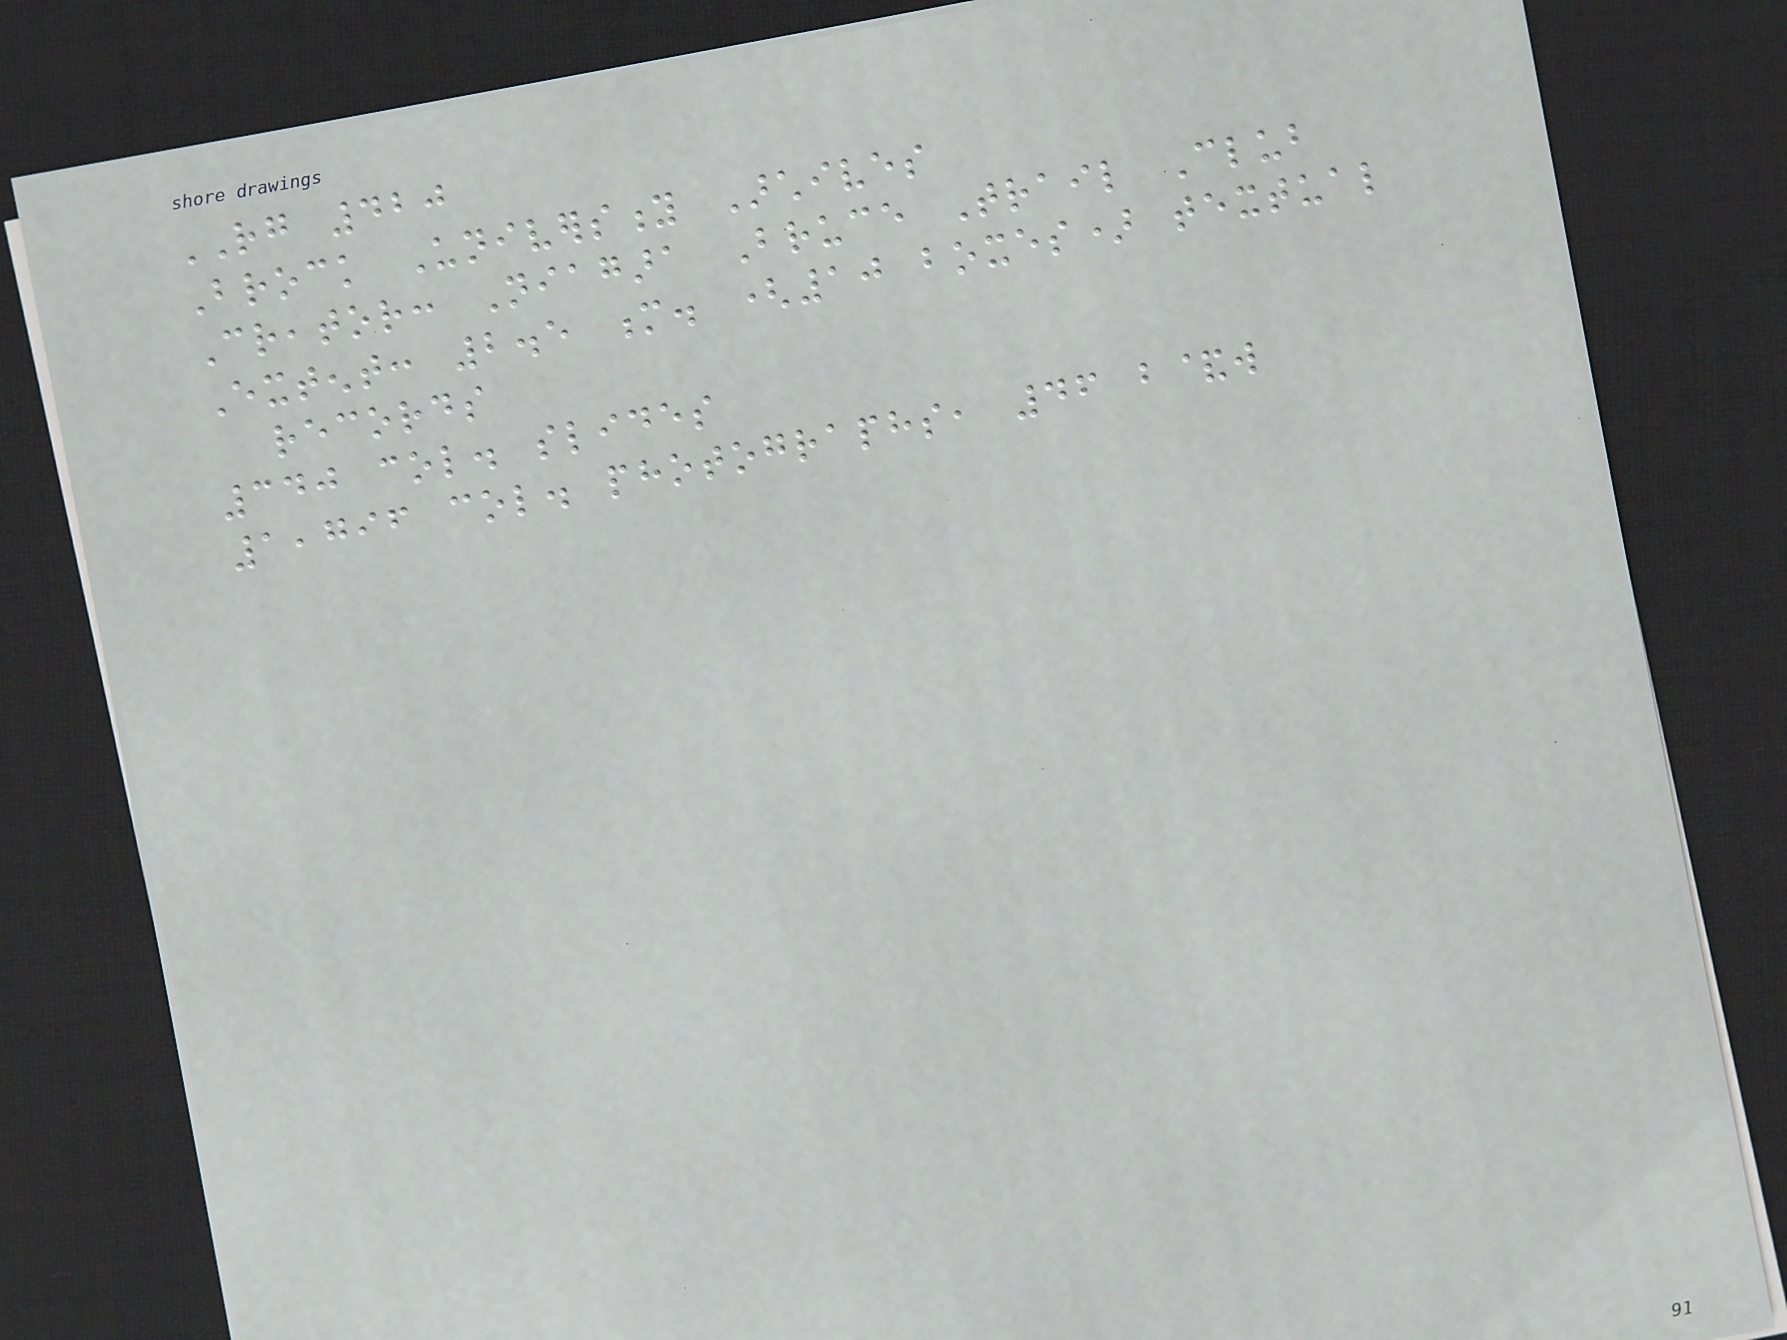RG 420
Brock University Archives
Creator: Niagara Bruce Trail Club
Extent: 2.5 m. (10 boxes) textual
records
340 col. slides
1,796 col. photographs, 46 b&w
